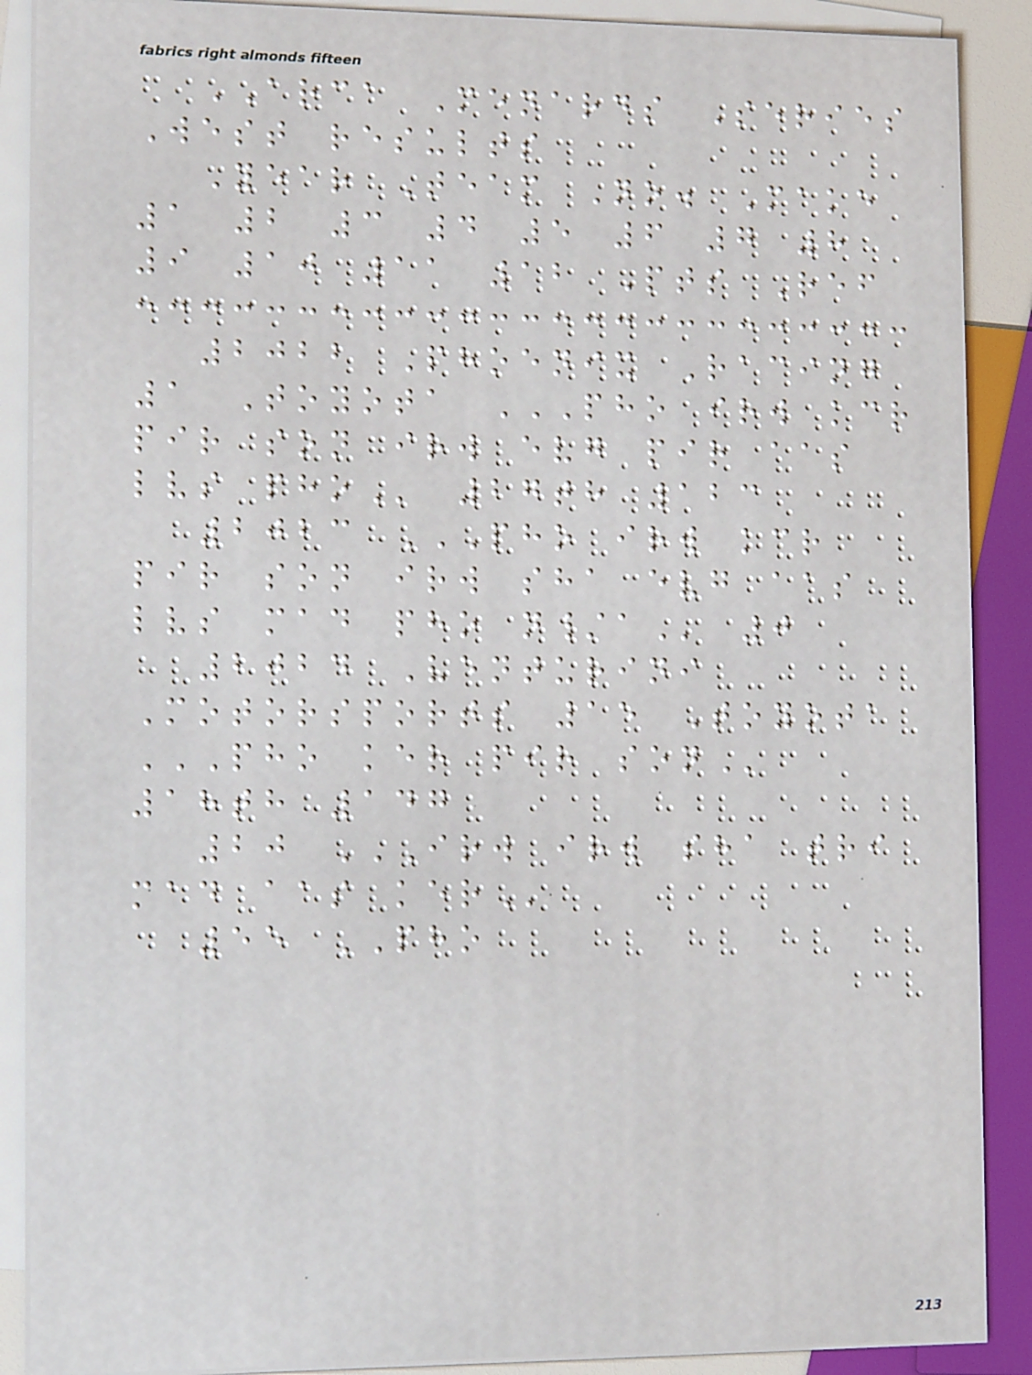ARCA Menards Series
West results
Year Team No. Make
1 2 3 4 5 6 7 8
9 10 11 12 Pts Ref
2022 Phoenix Racing
1 Toyota PHO IRW KCR
PIR SON IRW EVG PIR AAS
LVS PHO 27th 123
2023 PHO IRW KCR
PIR SON IRW SHA EVG AAS
LVS MAD PHO N/A 0
2024 Venturini
Motorsports 15 Toyota
PHO KER PIR SON
18th 147
20 IRW IRW SHA TRI
MAD AAS KER
55 PHO
